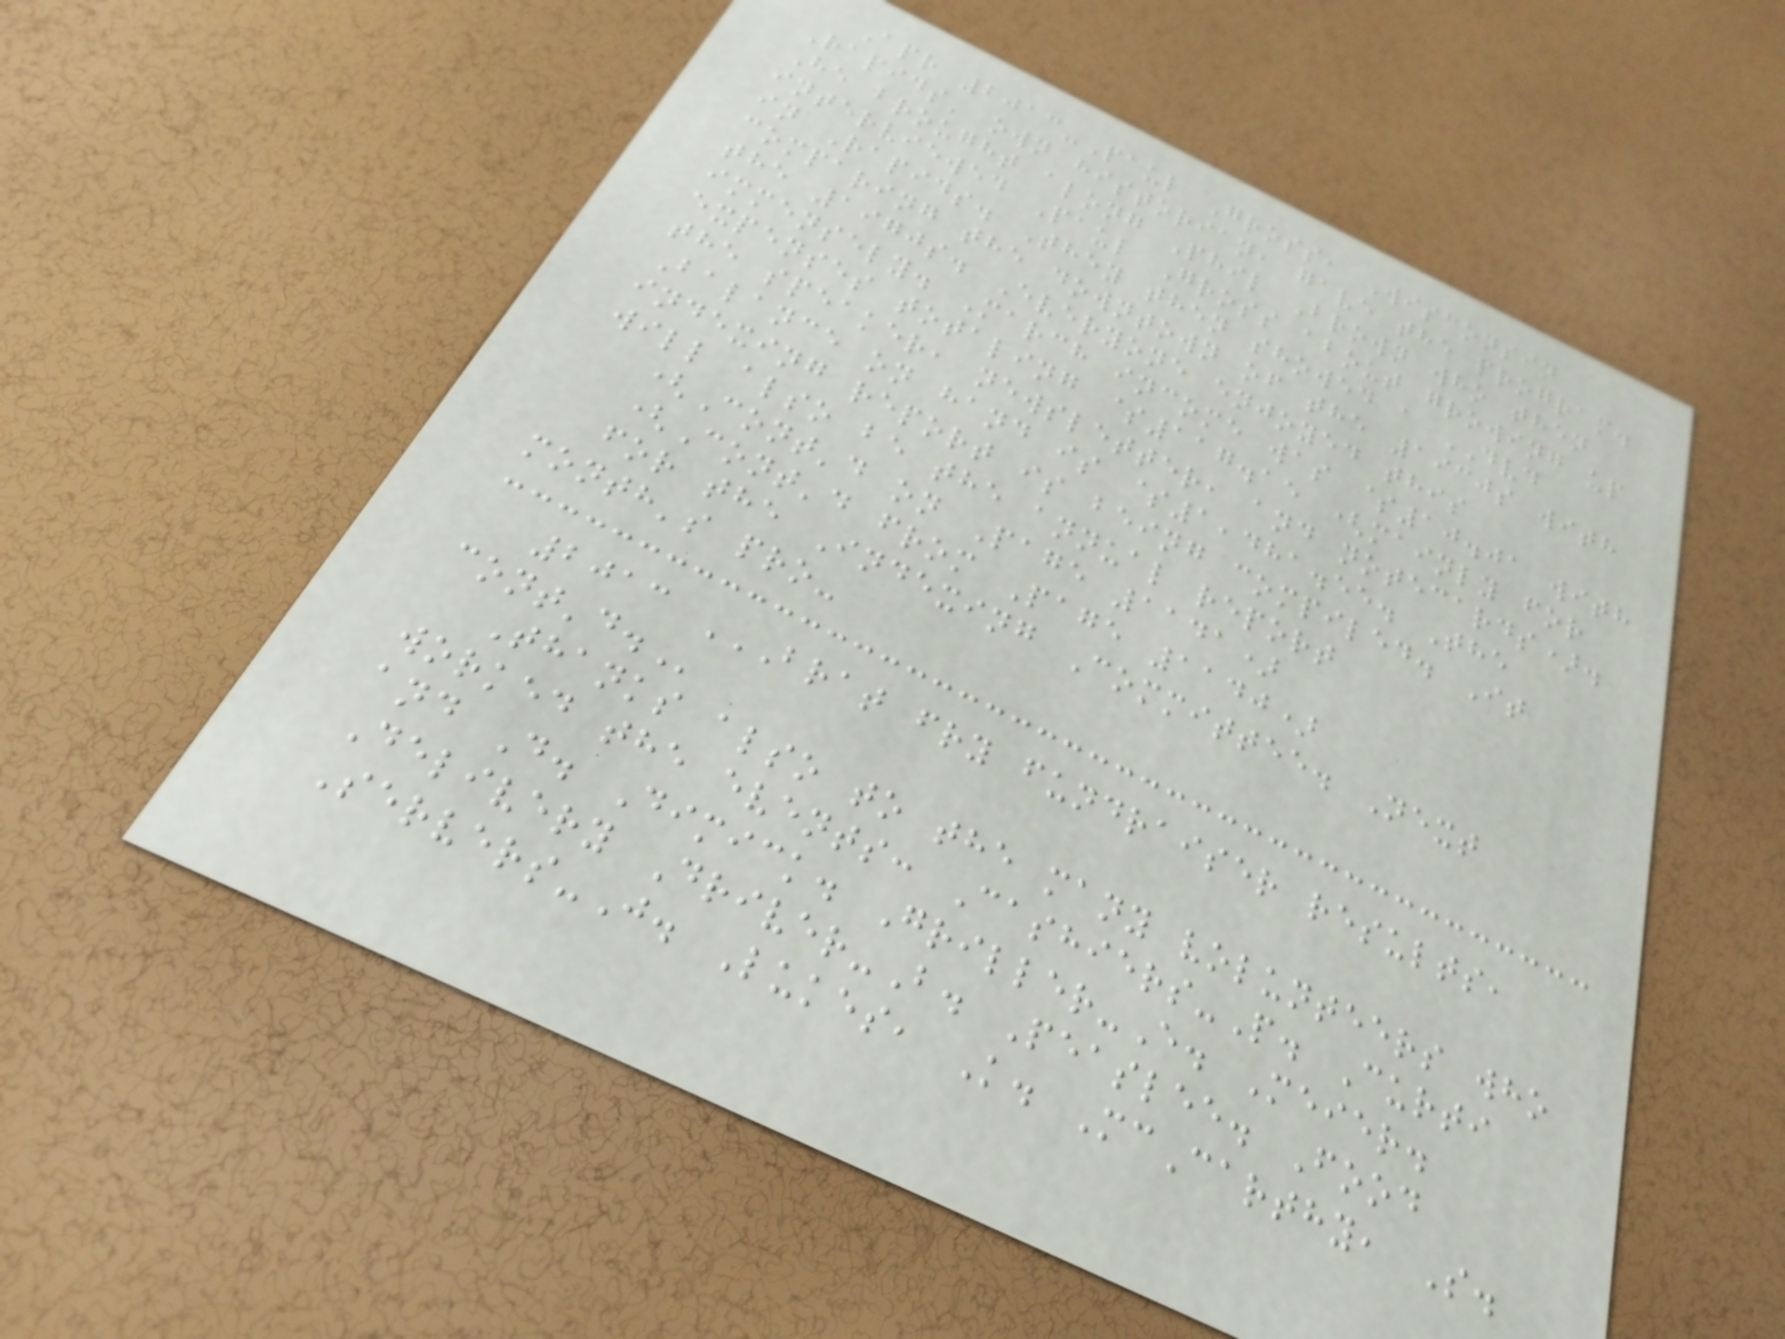Apr 2013-Paul Gross, Wisconsin
Rapids' own historian, gave the program.
He brought along Phil Brown who then
interviewed Paul Gross about growing up
in Rapids. They then showed a DVD
comparing the downtown of the 1930s with
the 1970s. Everyone enjoyed this
immensely. March income was $10.01 with
expenses totaling $117.15 (mainly for
the speaker, newsletter, and notecards).
Balance on hand is $1,481.55. The
indexing report is being compiled. It
will also be the annual report
(Cont'd on Page 1141)
(Cont'd from Page 1140)
for the Indexing Committee. Next
month's pro-
2013 BRAT FRY FUNDRAISER RESULTS,
CONT'D.
Thanks also to the many volunteers who
worked the events: Cashiers-P. Curti
and D. Dimick. Griller-E. Meier.
Delivery Driver-B. Peaslee. Food
Servers-J. Lukes, K. McCarthy, S.
